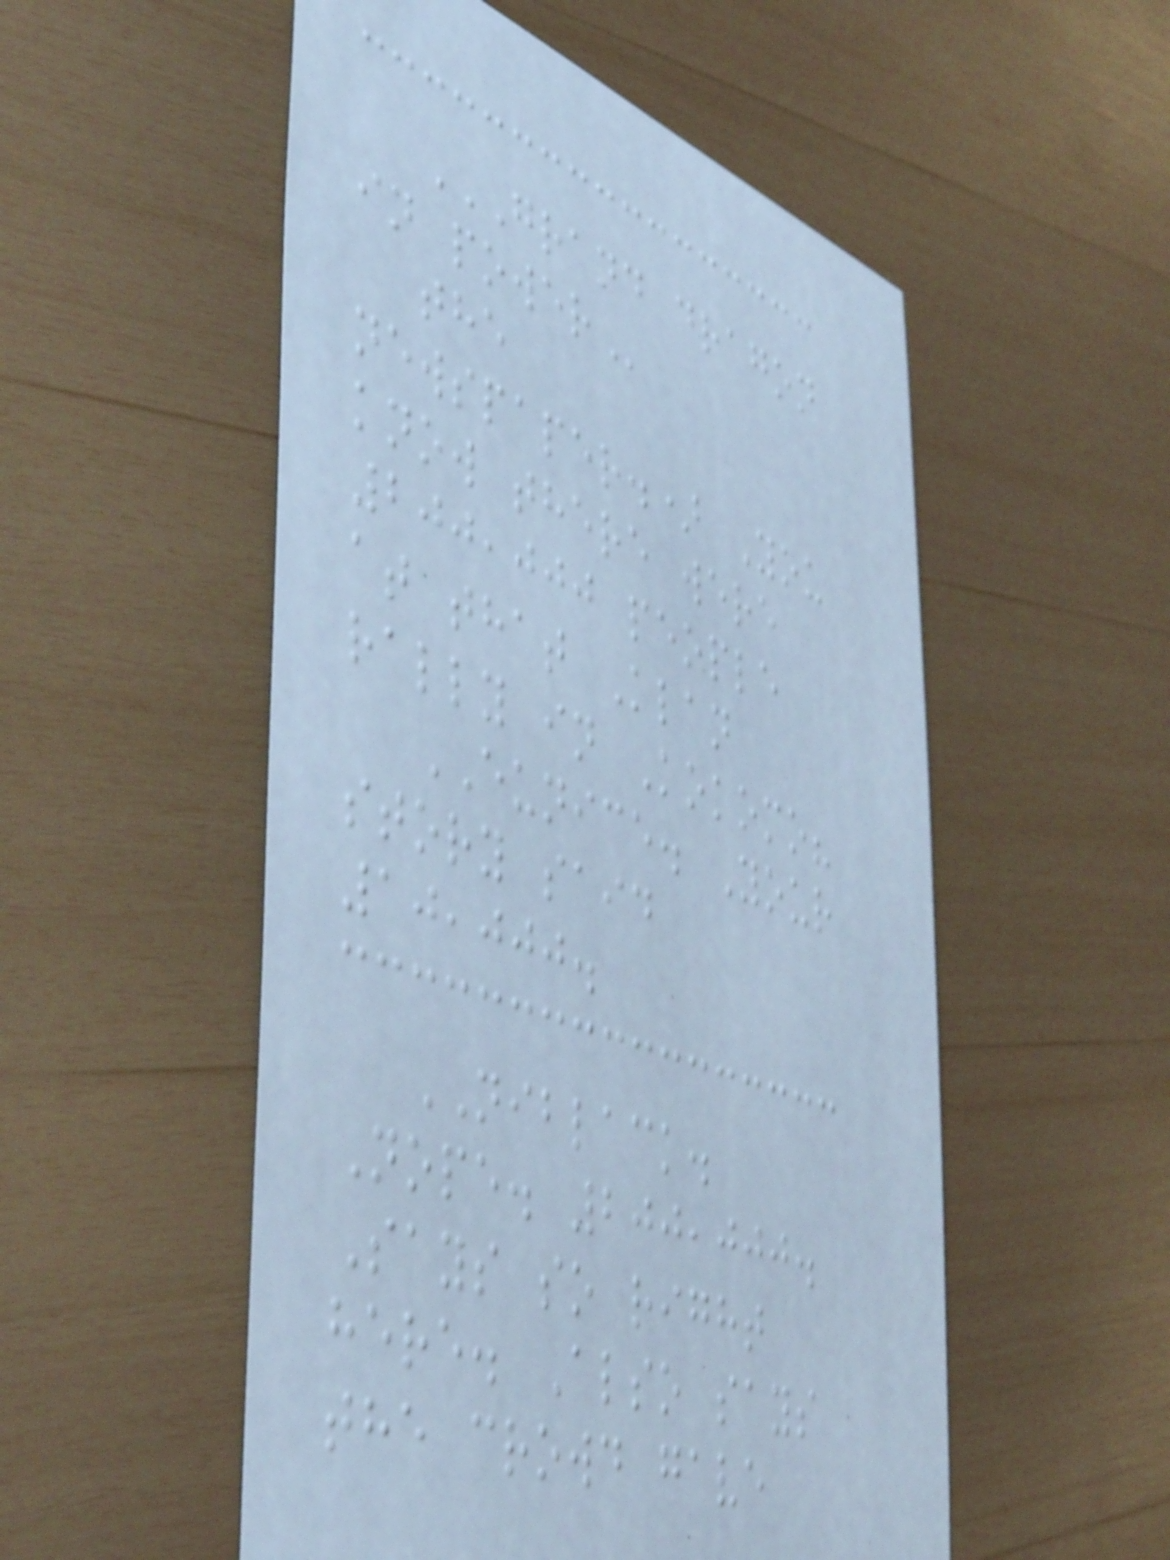GRAND DRAGON
IN POWER
the
newspaper.) You
know there were
200,000 people
at that Klan
rally in Kokomo?
EUNICE. Your
story said
10,000.
NIBLACK.
Nope. 200,000.
Says so right
here. Also says
the crowd gave
